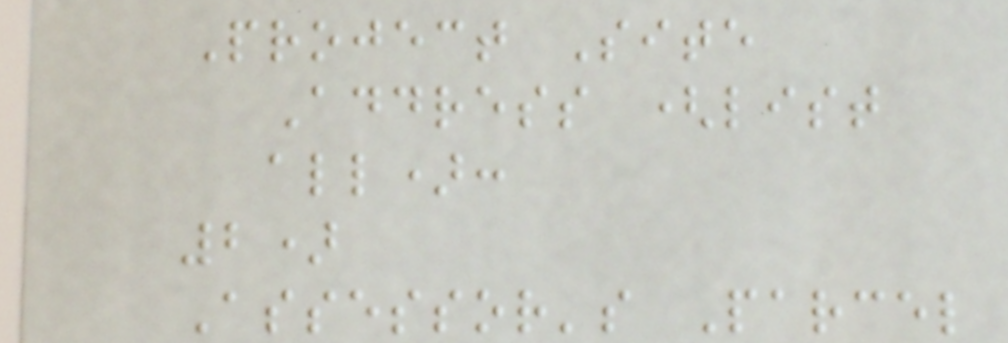Project Site
Address (list
all):
2)
Assessor's Parcel
